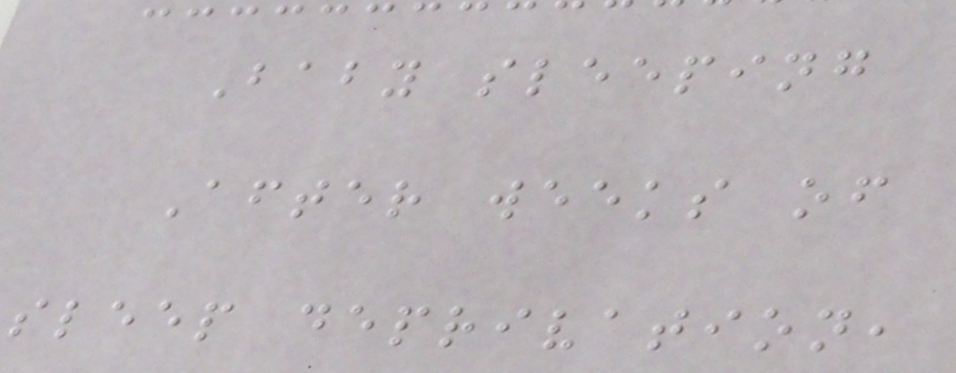Baby sleeping
After weeks of
sleep deprivation,
